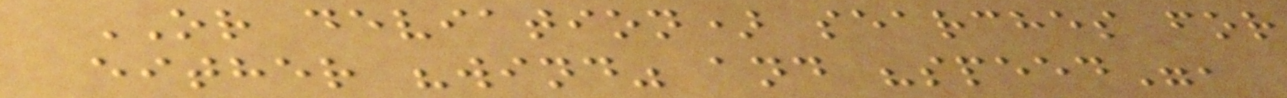OR deviation) searches for
either "wind" and "speed",
